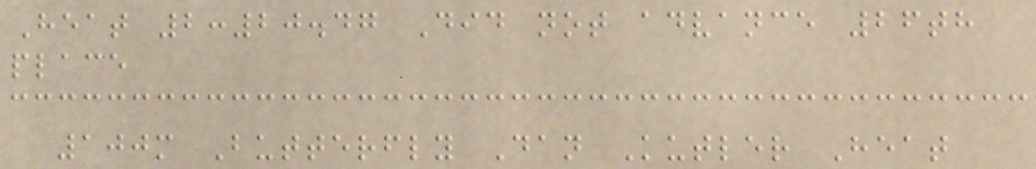Heat 2:20.47 Did not advance 26th
place
100m Butterfly Dan Kutler Heat
